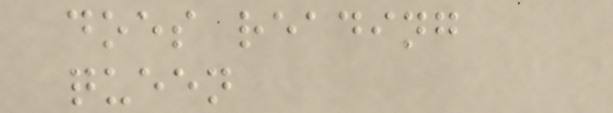does reading
queen
